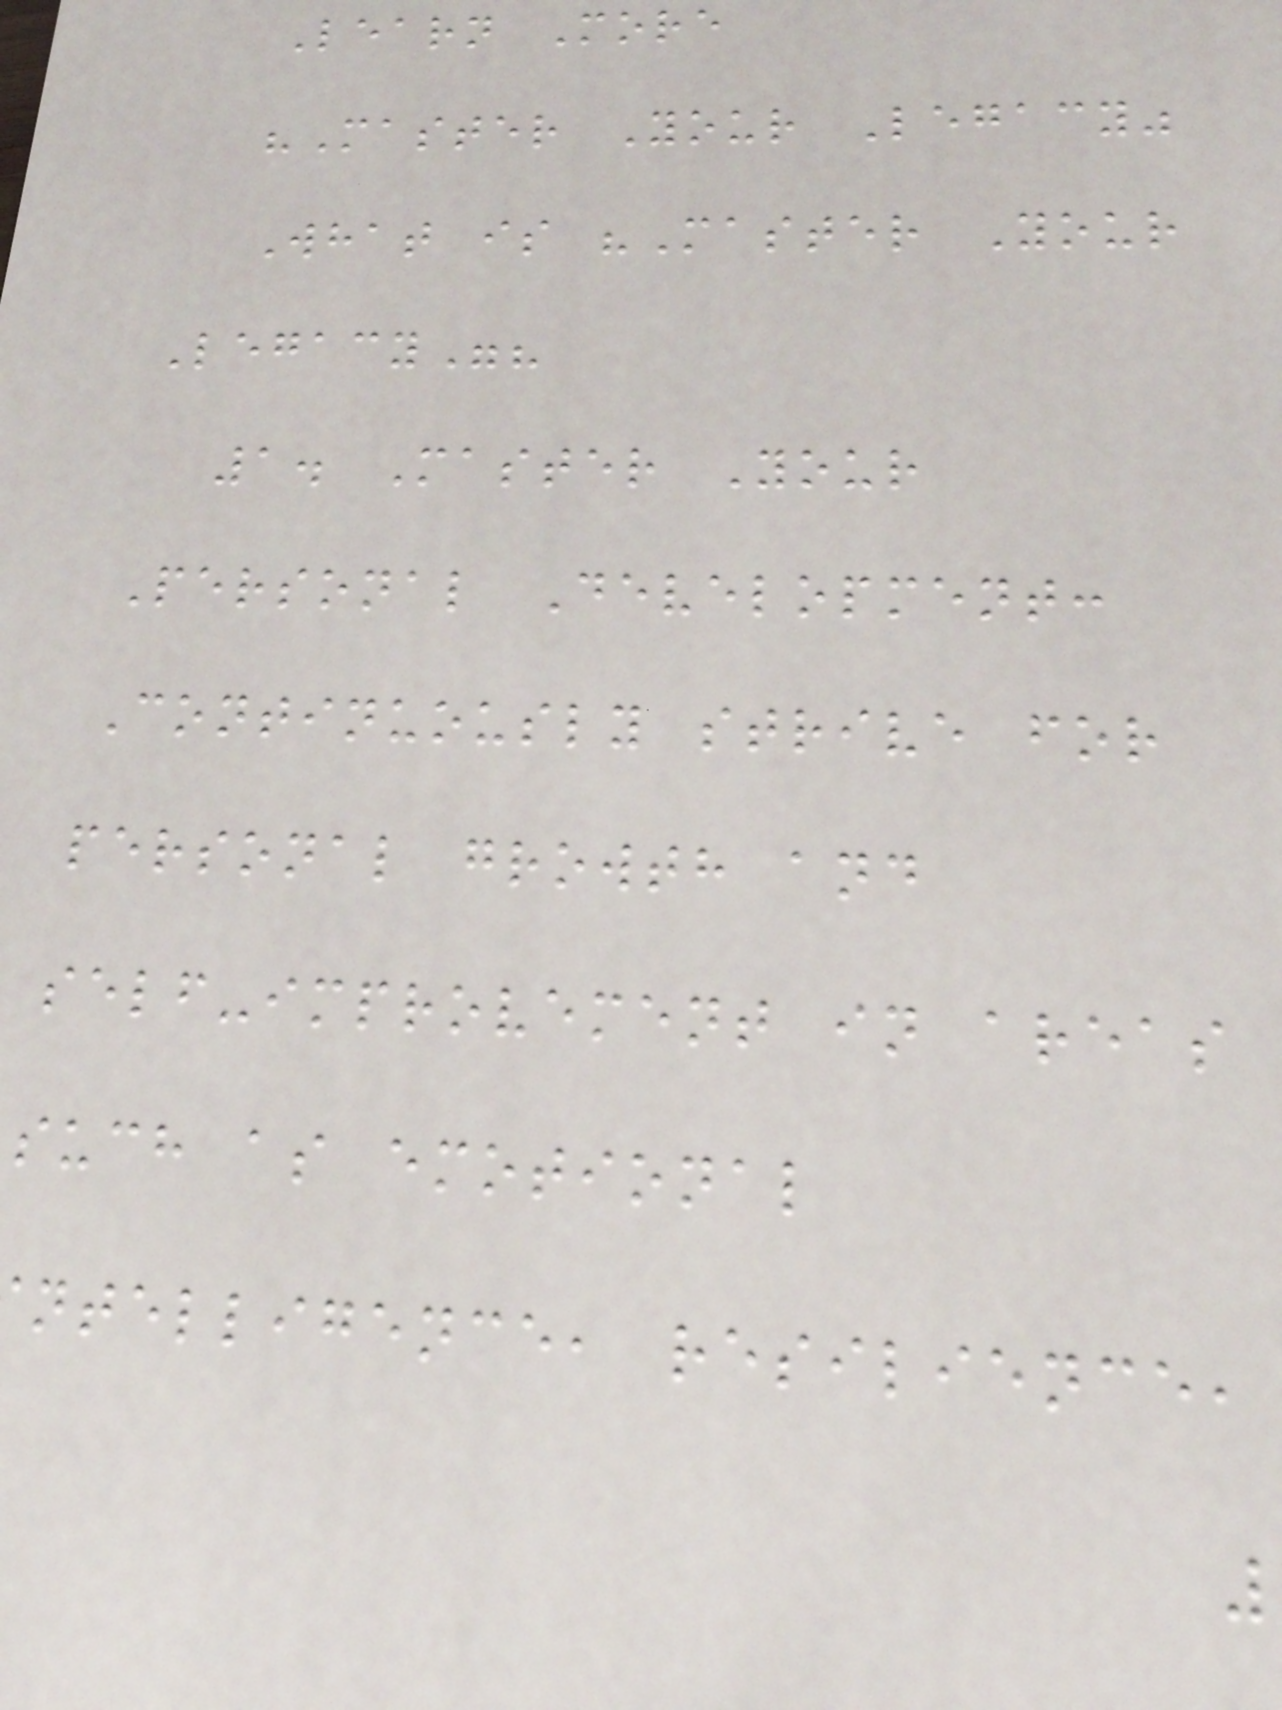Learn More
"Master Your Legacy"
What is "Master Your
Legacy"?
1. Master Your
Personal Development:
Continuously strive for
personal growth and
self-improvement in areas
such as emotional
ntelligence, resilience,
